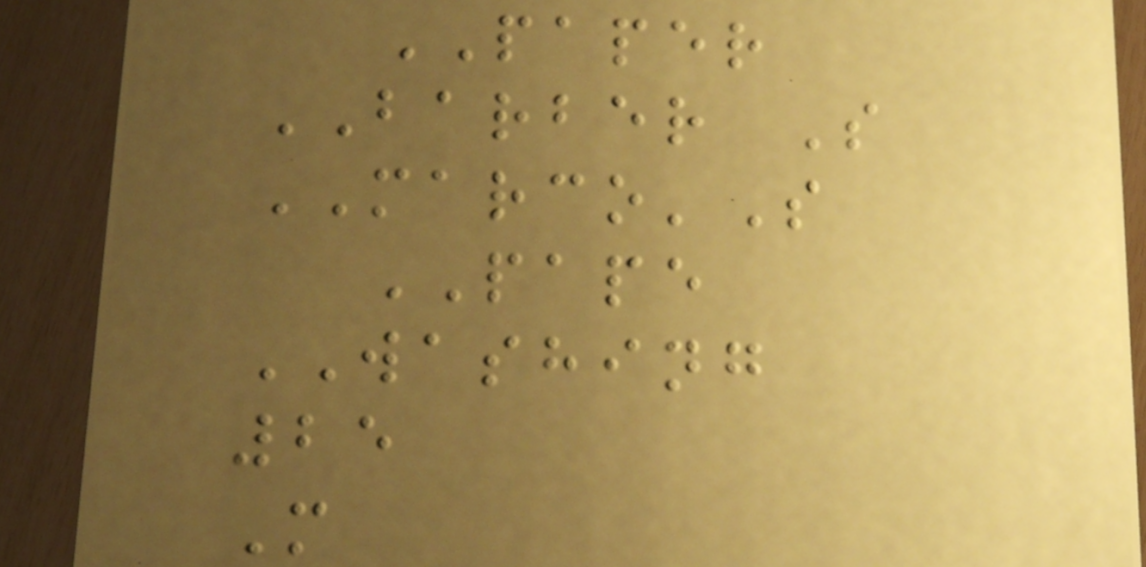PAPER
BARBER S
MARCO'S
PAPE
WASHING
25
M
